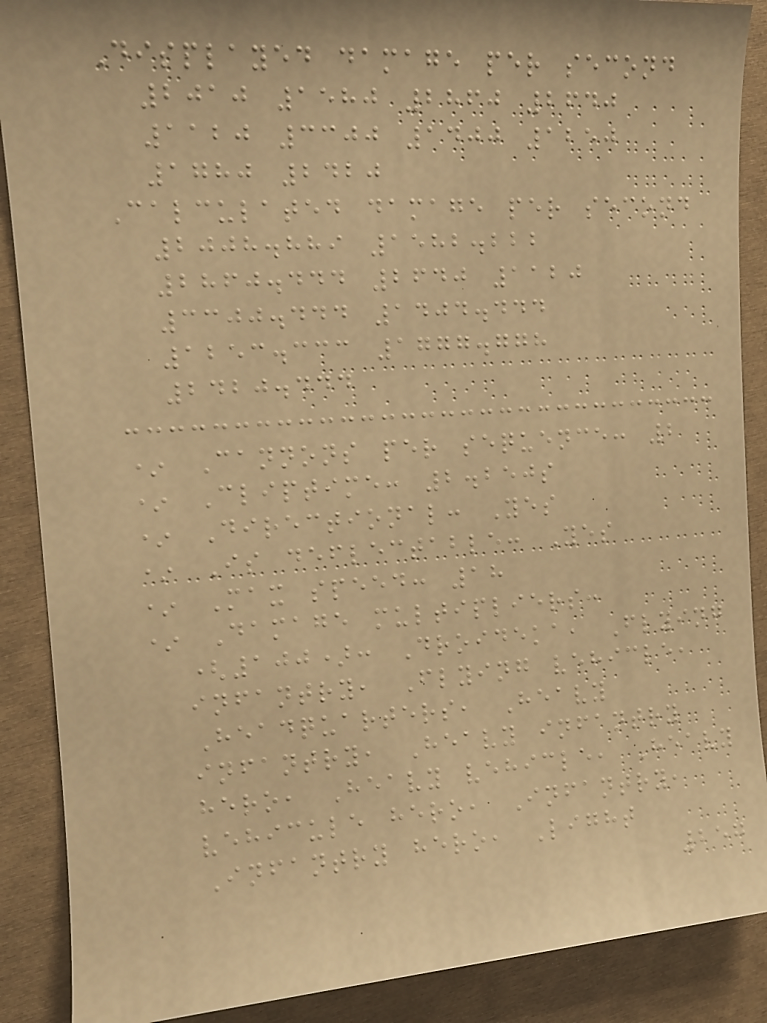Displayed damage per second
2010 1580 2860 2640
1120 3300 1400 1250
1780 2420
Calculated damage per second
2008.889 1582.222
2860.444 2640 1120
3300.444 1404.444
1253.333 1777.778
2420.444
* Cannons per sequence: 2
* Cliptime: 2.250s
* Directional: Yes
* Is deflectable: Yes
* Max speed: 18
* Damage multipliers:
(100): Droideka, Flying
infantry, Flying vehicle,
Headquarters, Heavy
infantry, Heavy infantry
hero, Heavy vehicle, Heavy
vehicule hero, Infantry,
Infantry hero, Light
257
